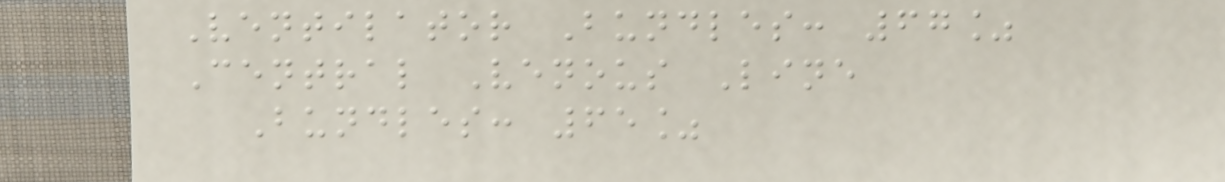Ventilator Bundles: 67%
Central Venous Line
Bundles: 65%
